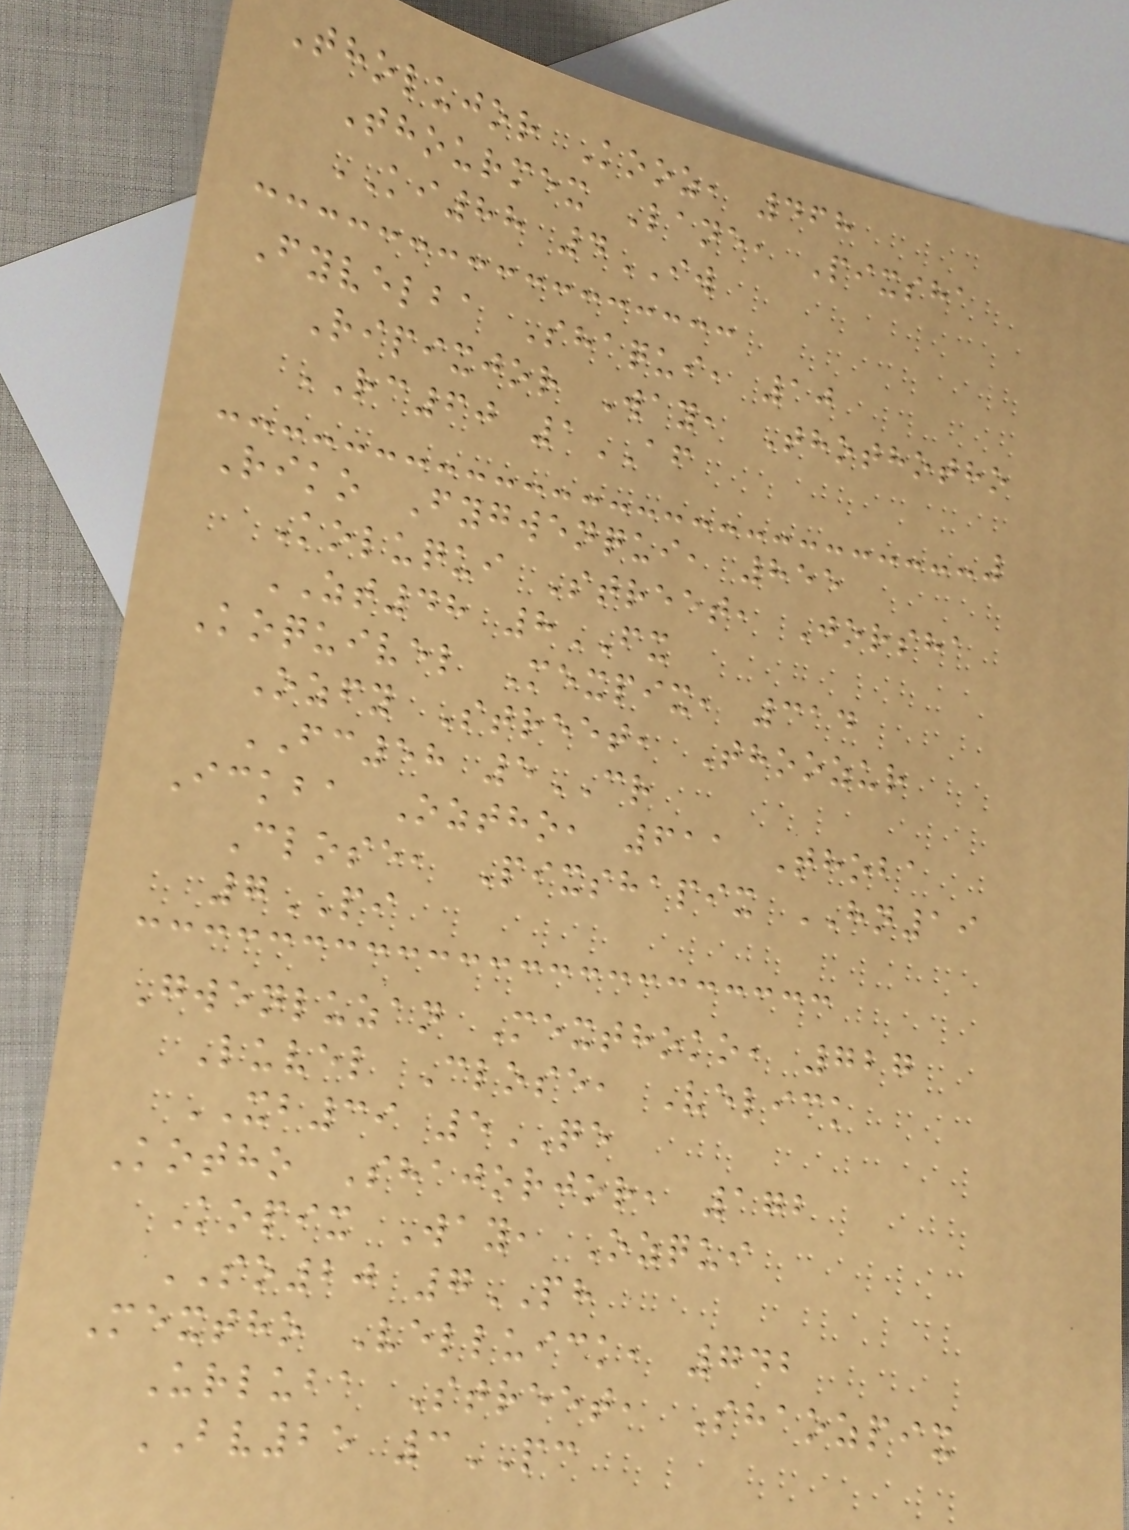Tholujor Kooz, 468
Thourmex Lane, Pixsha
KI88 4IW
Fyvelba Shaqui, 10
Ripixjor Way, Thothotho
RC60 1AF
Riko Fygwenqui, 855
Koluqui Street, Jorsha
ZT48 8FX
Koquivel Mexpix, 314
Ozfy Street, Thoozur
FC58 5CR
Ickba Oztho, 611 Thoba
Close, Pixshapix HN19
7PI
Gwenluzan Mexthoko, 727
Luvel Close, Velick
XB39 5QE
Kotho Shajorjor, 172
Kopix Way, Ozqui
SO20 7PH
Mextho Velluick, 742
Urluba Street, Shaozpix
BV25 3PC
